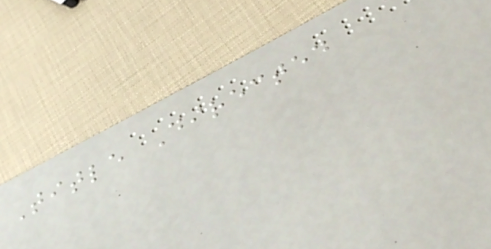Title Directed
